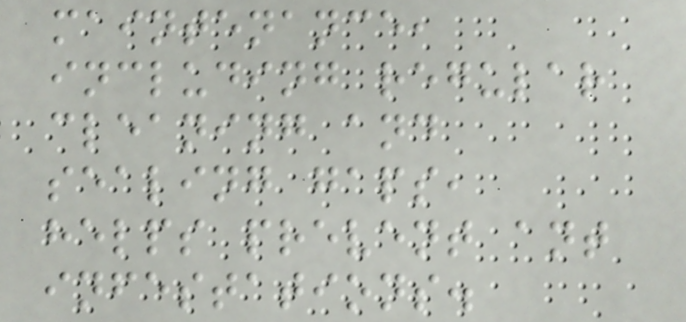maintenance,
including regular
cleaning and
sealing gaps,
helps prevent ant
infestations.
